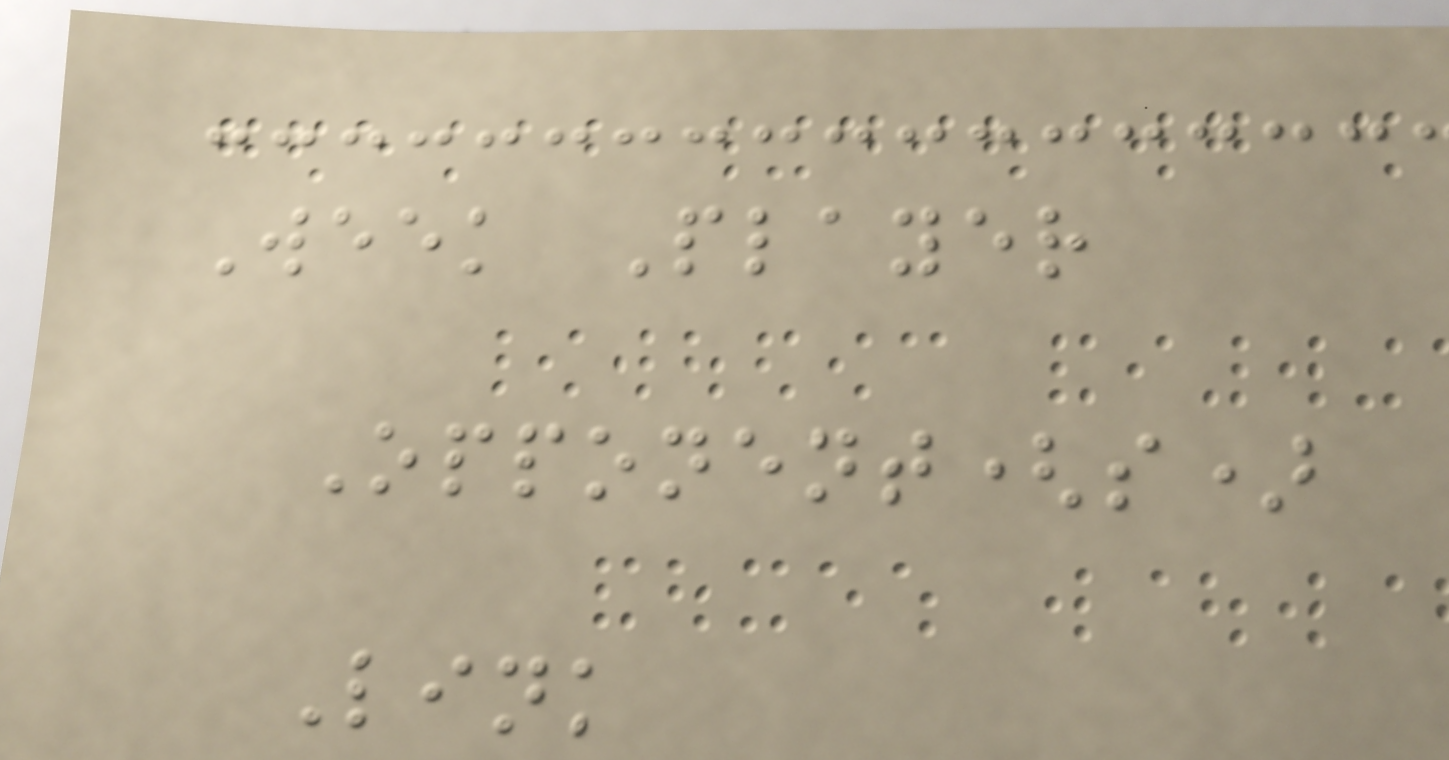Week Player
Opponent(s)
Link
